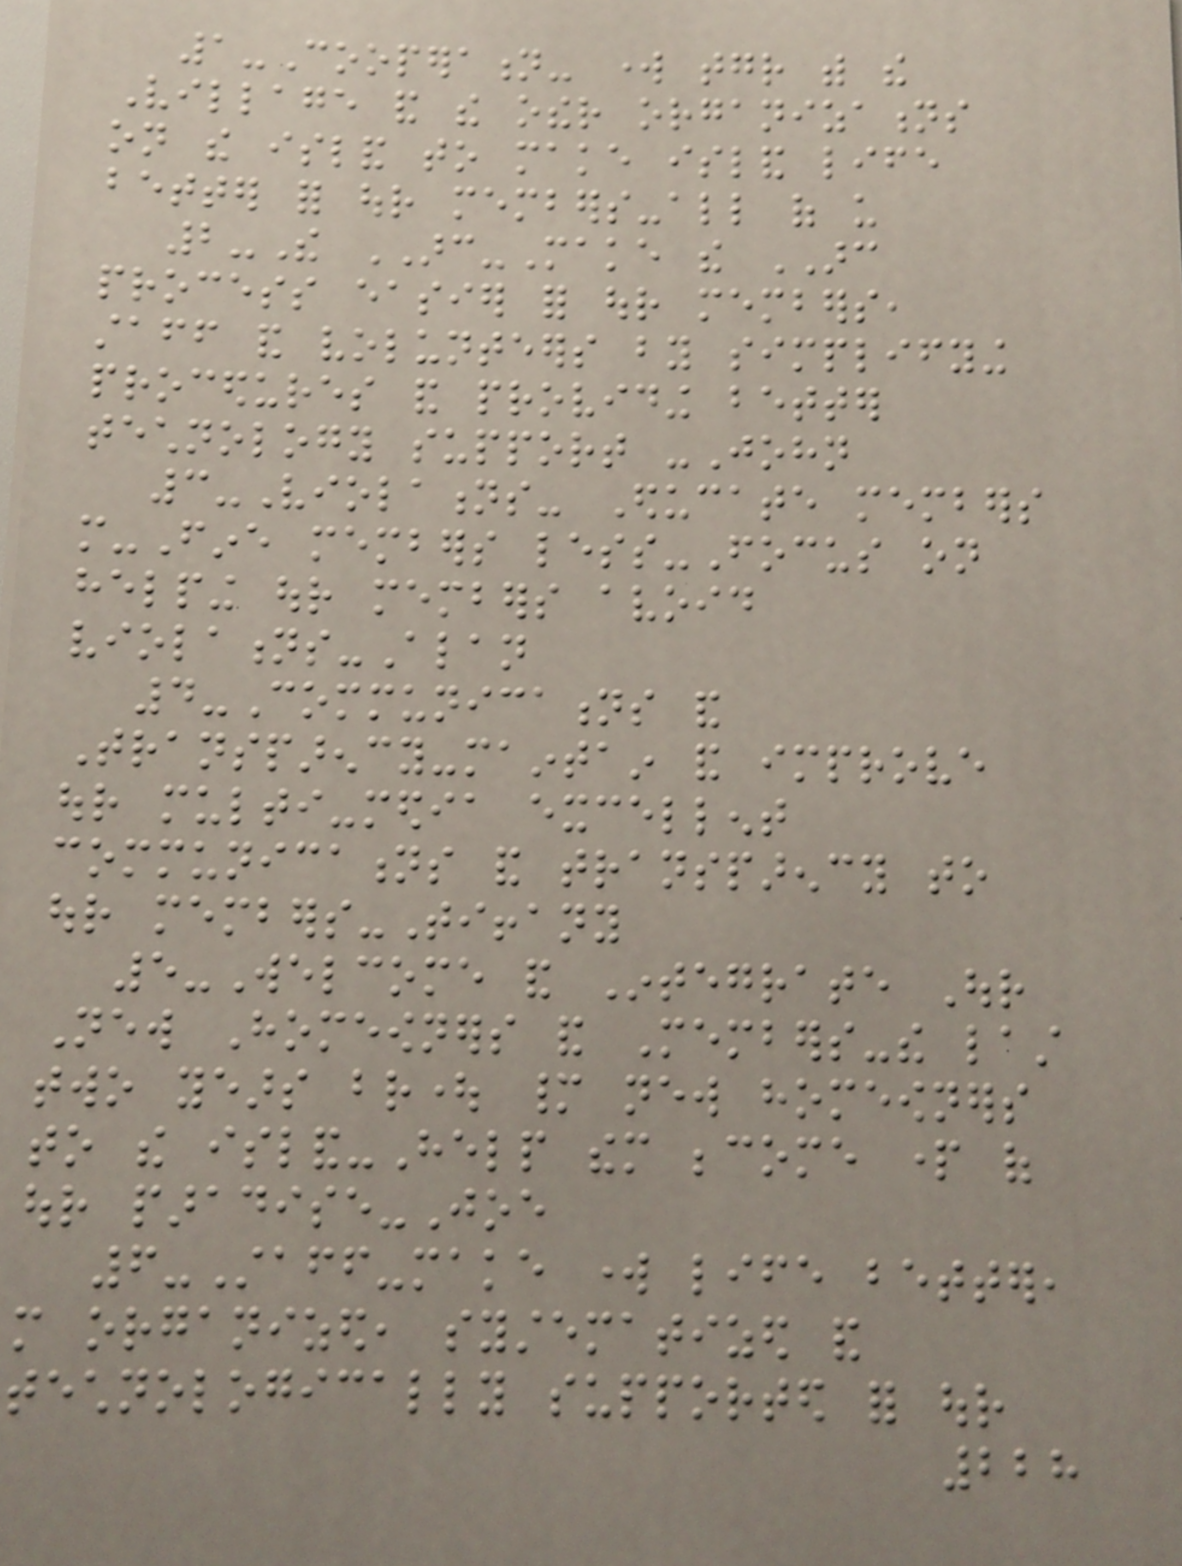1-Cooperation- work together with the
Village and the other organizations
on the island to make island life
better for our members-all of us
2-The ARC-Make the ARC
process easier for our members,
staff and volunteers by simplifying
procedures and providing better
technology support -John
3-Violations- Educate members
more-Fine members less-Focus on
helping our members avoid
violations-Alan
4-Communications and
Transparency-maintain and improve
our multi-media excellent
communications and transparency to
our members-Tiffany
5-Welcome and Integrate Our
New Homeowners and Members-the last
two years brought many new homeowners
to the island-Help them become part of
our paradise-Joe
6-Staff-make work life better,
more organized, systematized and
technologically supported for our
228
